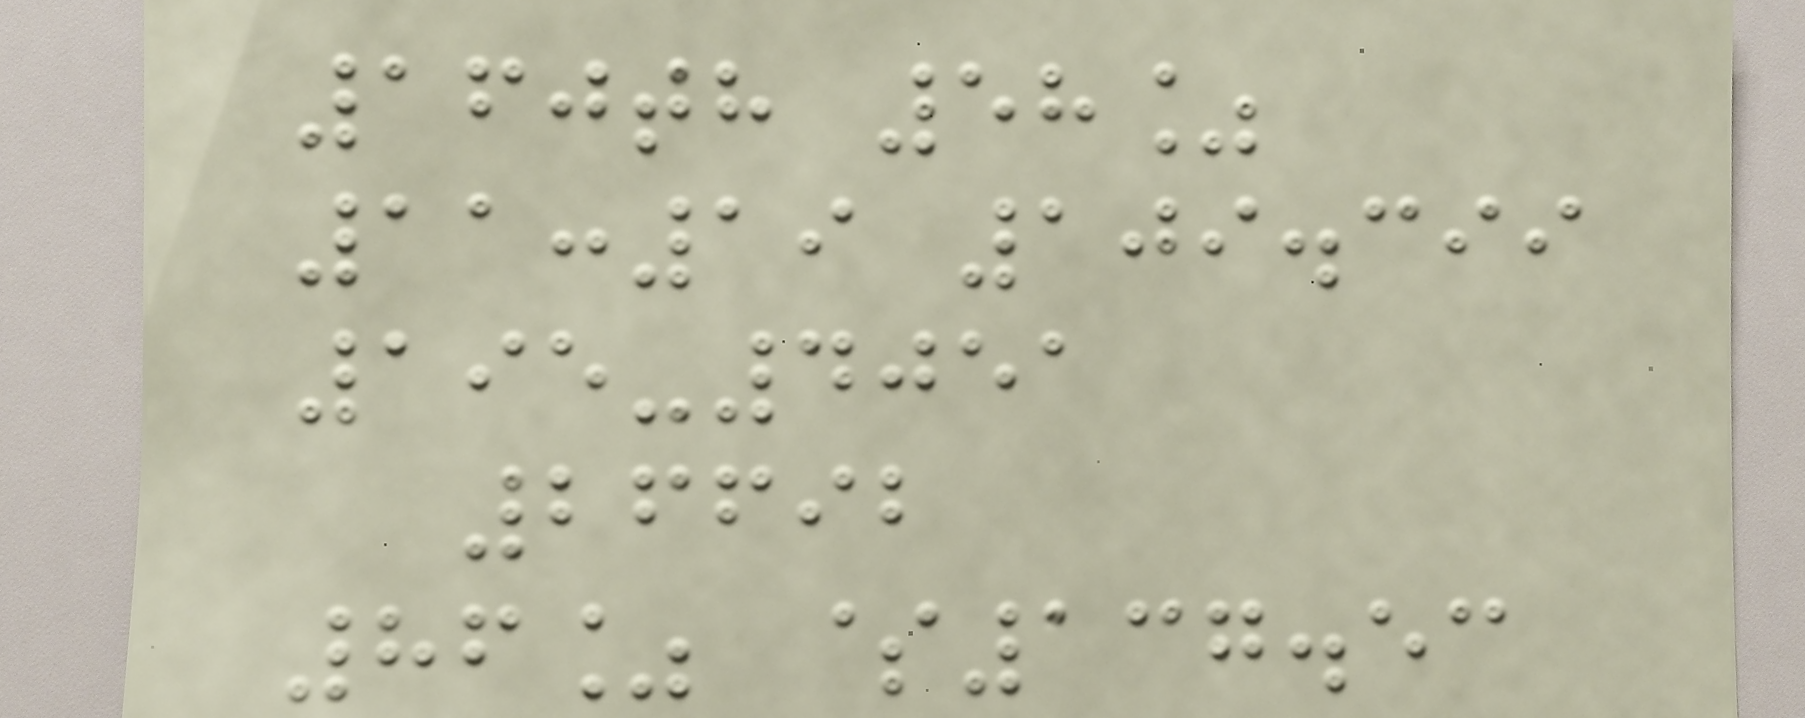160th 58%
11:19 109.399
195-4051
26692
86% $137.53
